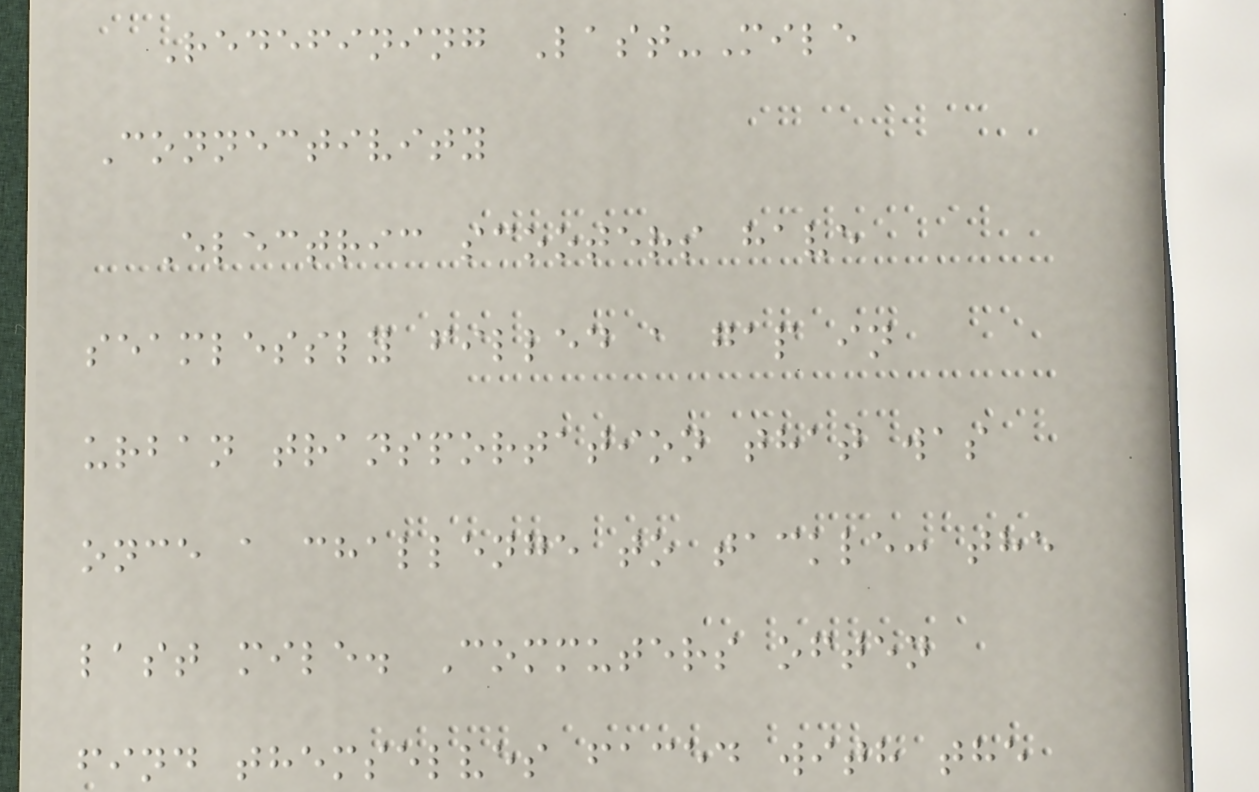Redefining Last-Mile
Connectivity
Electric scooters have
seamlessly filled a gap in
urban transportation that was
once a challenge to tackle: the
last mile. Commuters often
find themselves faced with the
